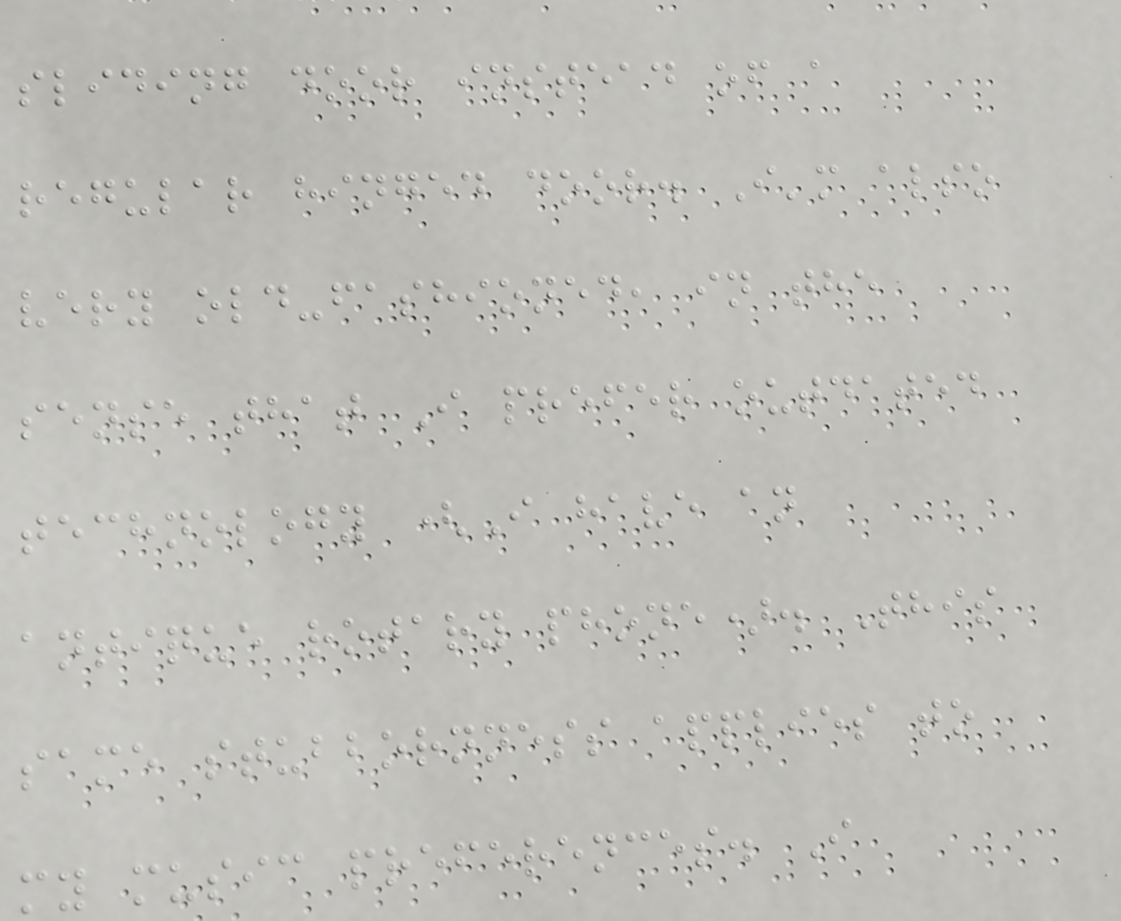sliding door instead of a
regular hinged door. I'm also
very old-fashioned, in the
sense that I prefer outdated
technology (I have an
antique rotary phone). This
same stubbornness applies to
my music preferences. I
